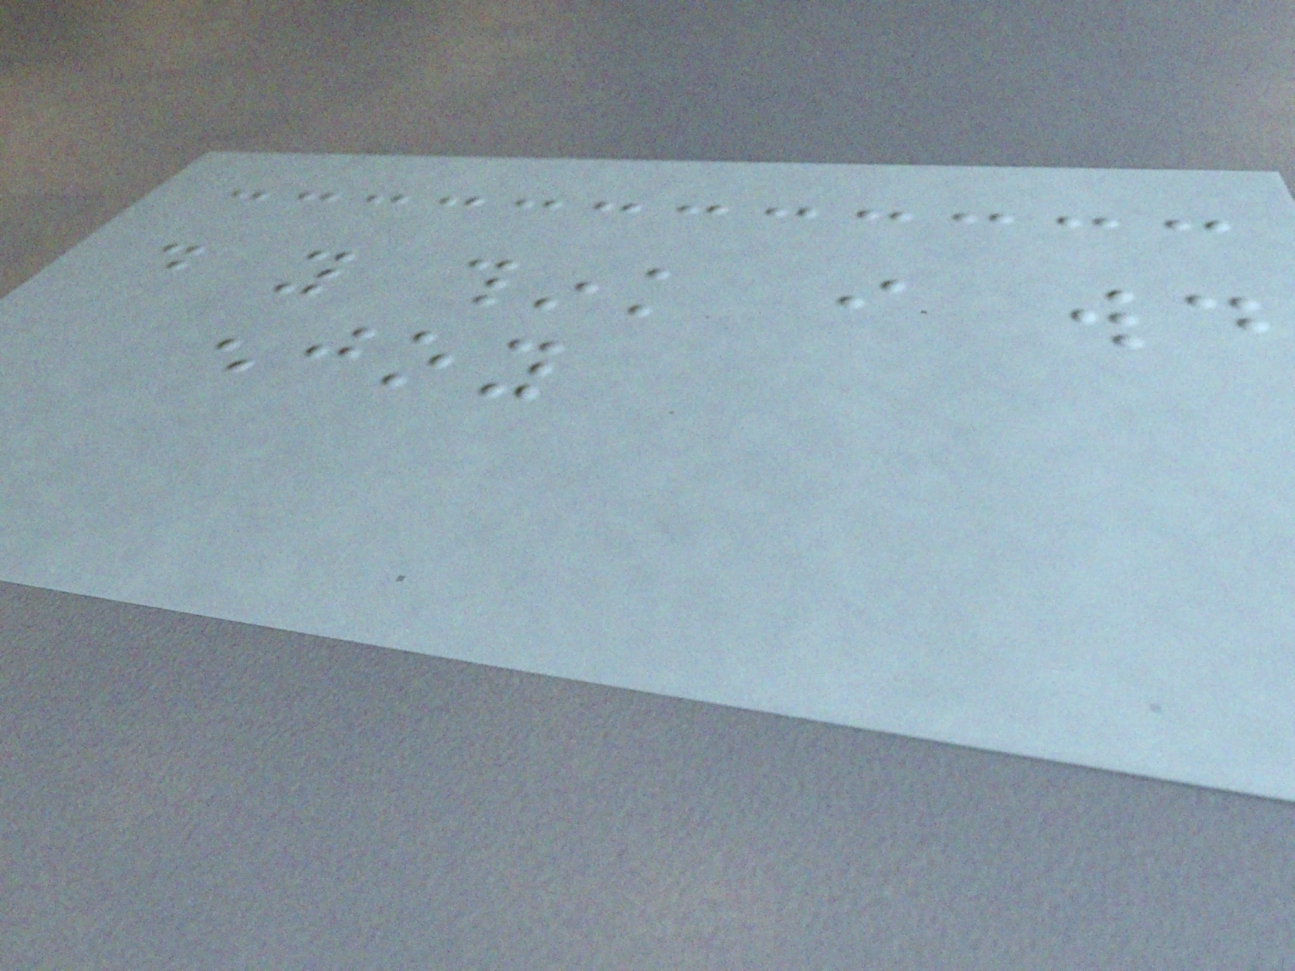do you think i would
enjoy
